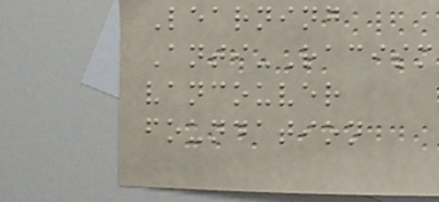Learning
Anti-Racism
vancouver
foundation
